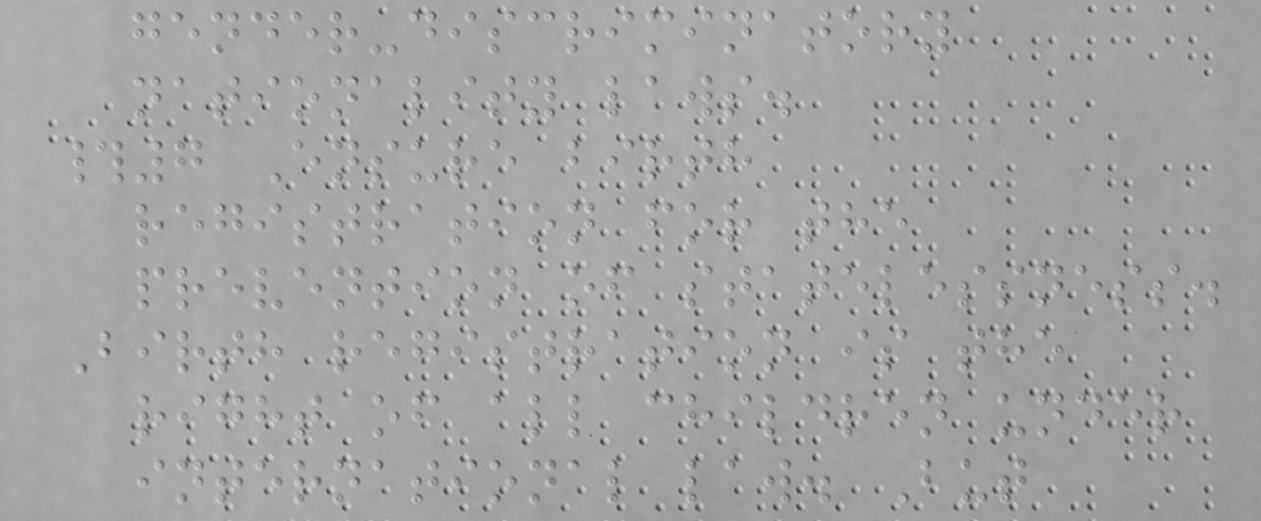gender-discriminatory
nationality laws.
#7 Ensure birth
registration for the
prevention of statelessness.
Birth registration is the
right of all children under
international law. But
